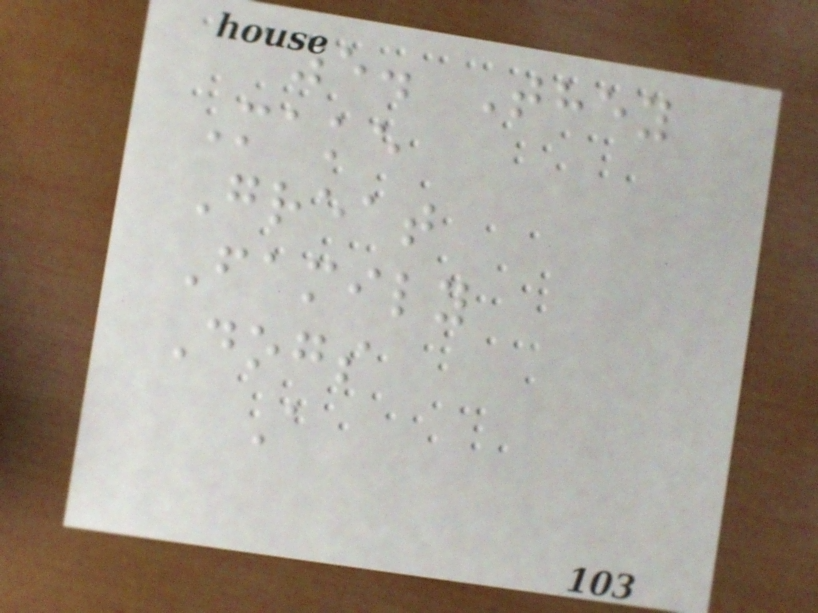5. They
Make
Great
Family
Dogs
A
